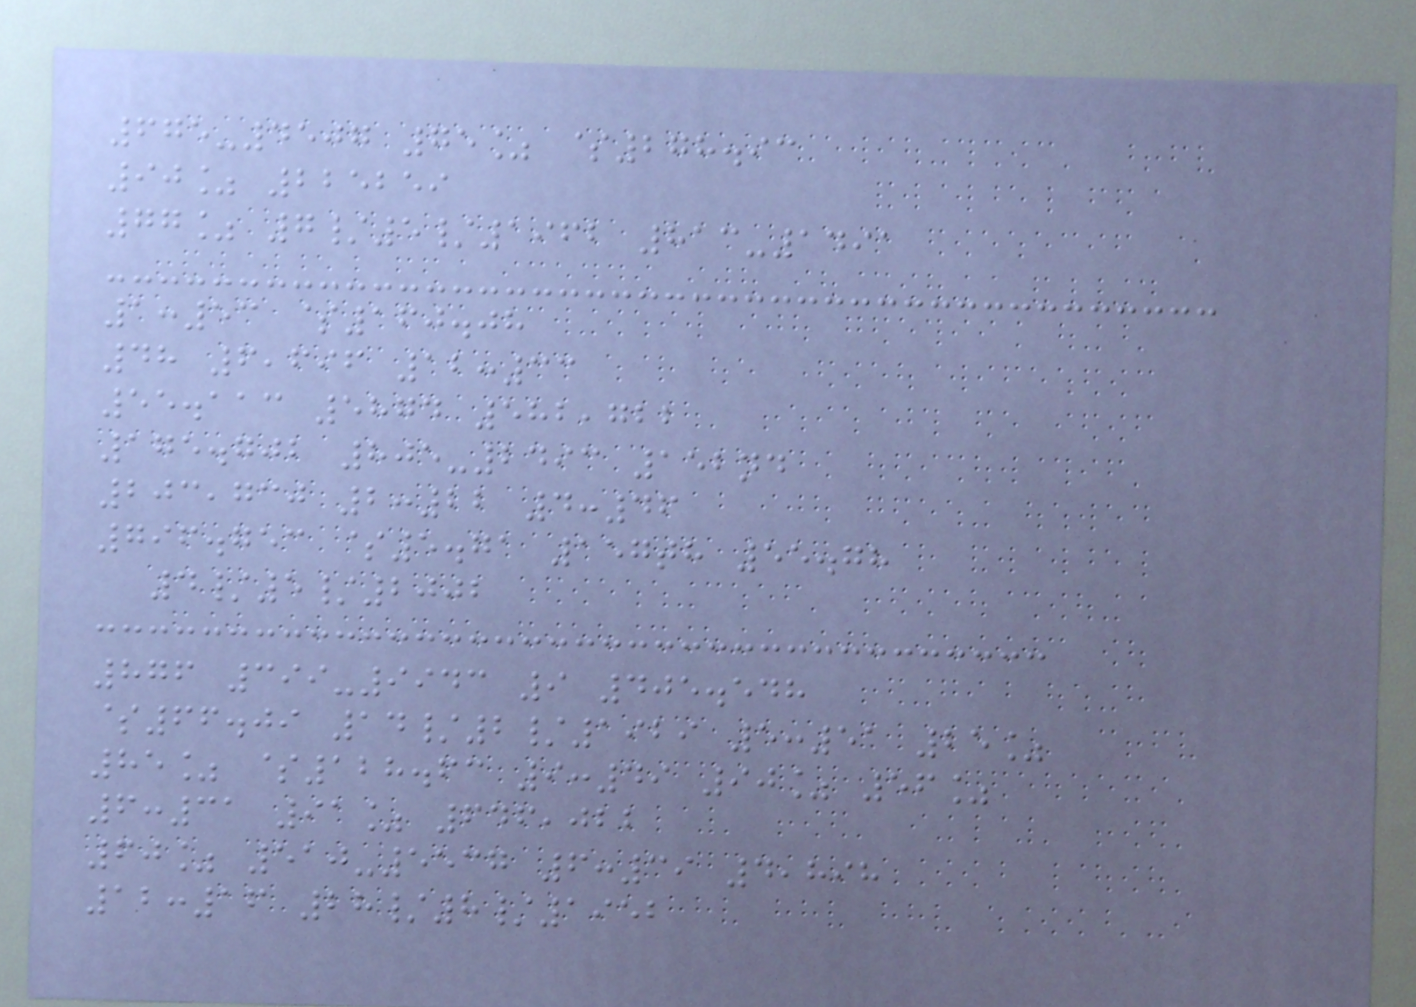675-4507 75% $278.93
90% 225259
77% 7/5/1962 813-1491
1:53 $160.08
48 6,696 12:33
55.113 5874 582,722
175.702 805-2493 152nd
203,730 2:22 4:46
796.753 $5.71 157th 55.78
4/5/2002
876 399-9943 9 405.548
$66.09 14/2/1929 5:51 25%
85% $128.63 9:49 90% 56%
6:31 91% 646,022
60% 510-5537 6:39 4,898
12:16 28/8/1952
